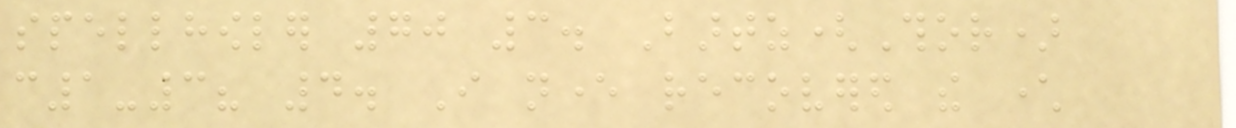spellhowler 70 3. Bartz(Thor)
c1-3? 4. I never recovered the character
